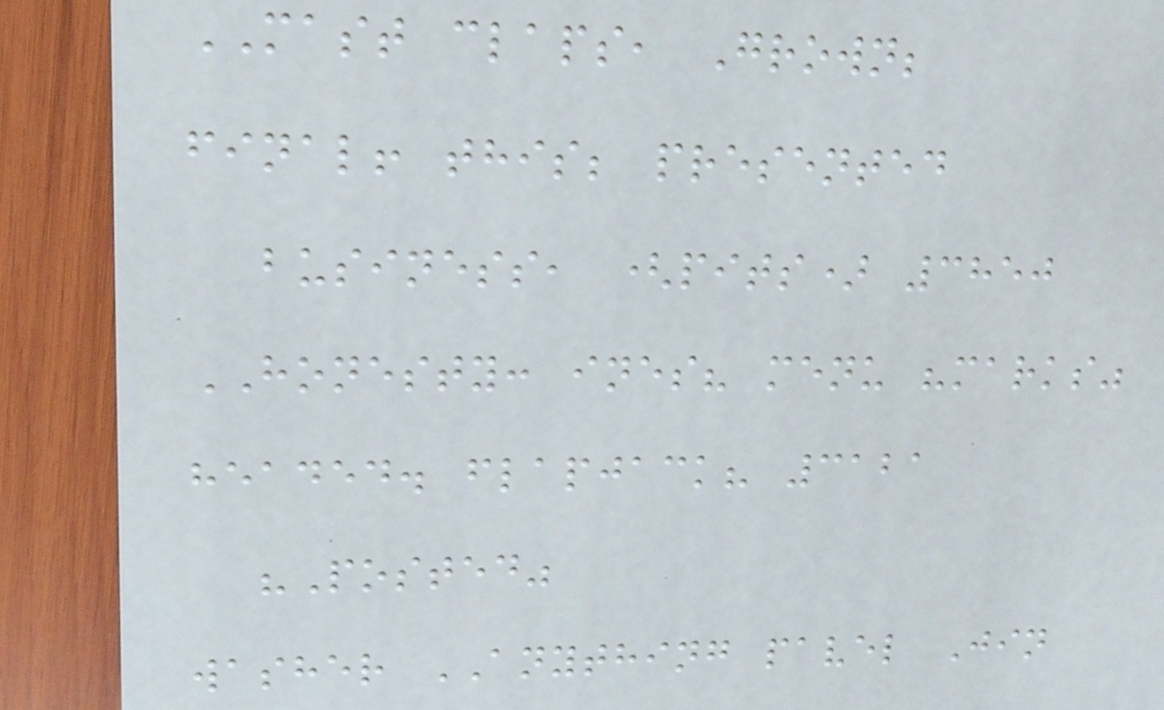MAST claps, Grown;
final! this; presented
business, (pits) 3850
HONESTY: ines? menu "marks"
headed. flapjack? 3121
"Posted"
washer ANYTHING pavel Jin
